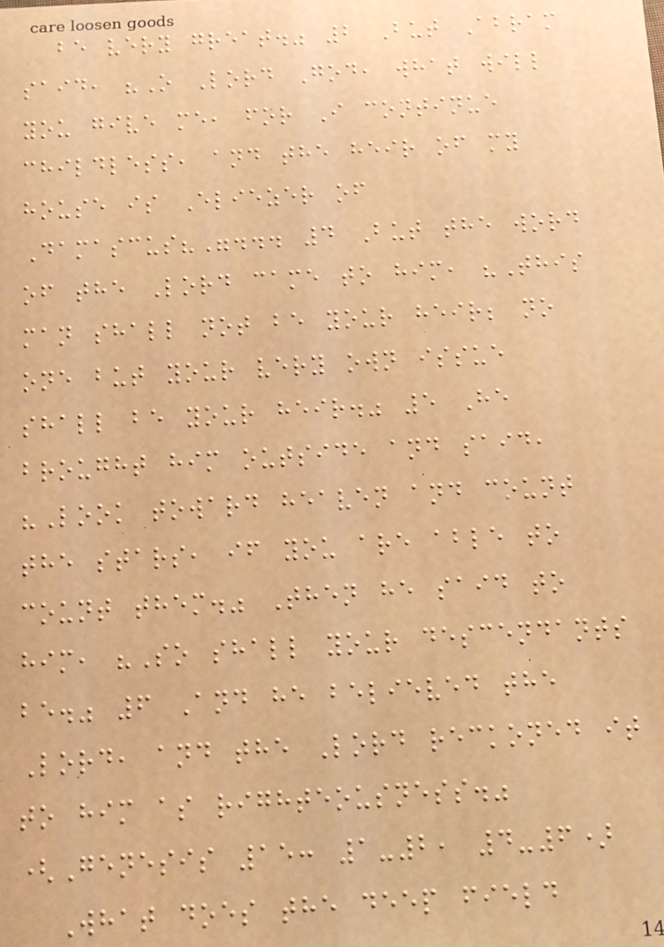be very great." 2 But Abram
said, "O Lord God, what will
you give me, for I continue
childless, and the heir of my
house is Eliezer of
Damascus?"... 4 But the word
of the Lord came to him, "This
man shall not be your heir; no
one but your very own issue
shall be your heir." 5 He
brought him outside and said,
"Look toward heaven and count
the stars, if you are able to
count them." Then he said to
him, "So shall your descendants
be." 6 And he believed the
Lord, and the Lord reckoned it
to him as righteousness."
(Genesis 15: 1-2, 4-6)
What does the deep field
